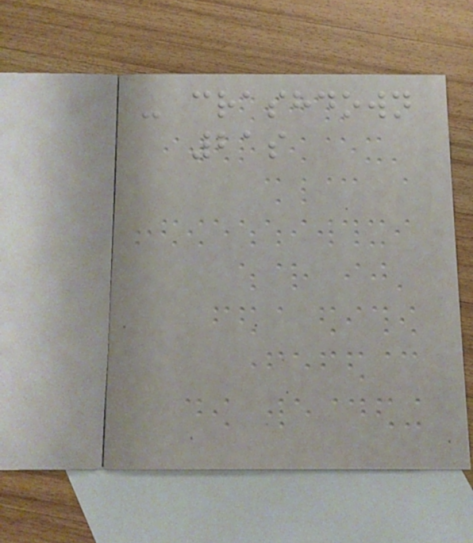- crashdown
21s
